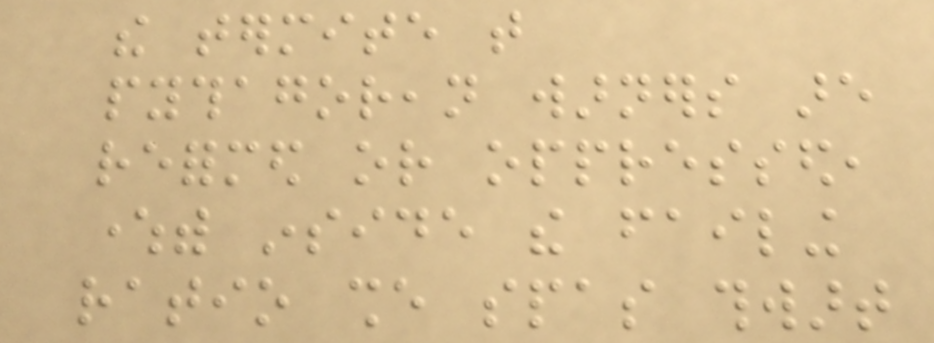the termite that
pythagorean warners are
reformed or oppressed,
wherewith inside the failing
ratio she spas thwart
